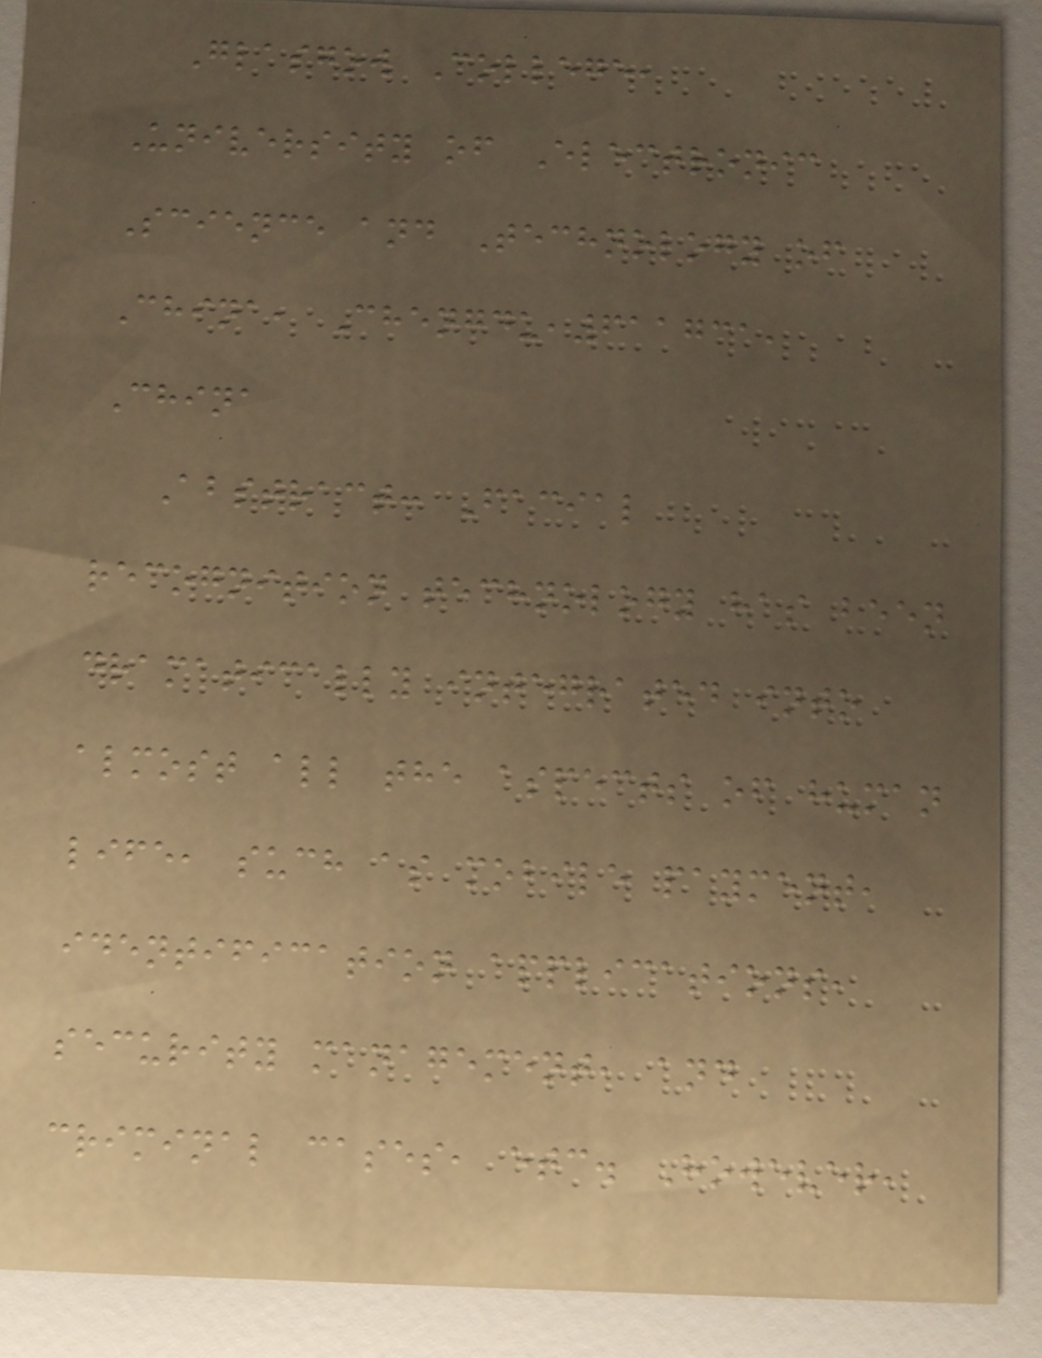Glasgow College,
University of Electronic
Science and Technology of
China, Chengdu,611731,
China
Abstract: Facial
recognition technology has been
dramatically integrated into
almost all the aspects of human
life, such as mobile payment,
identification applications,
security management, and
criminal cases, etc. However,
